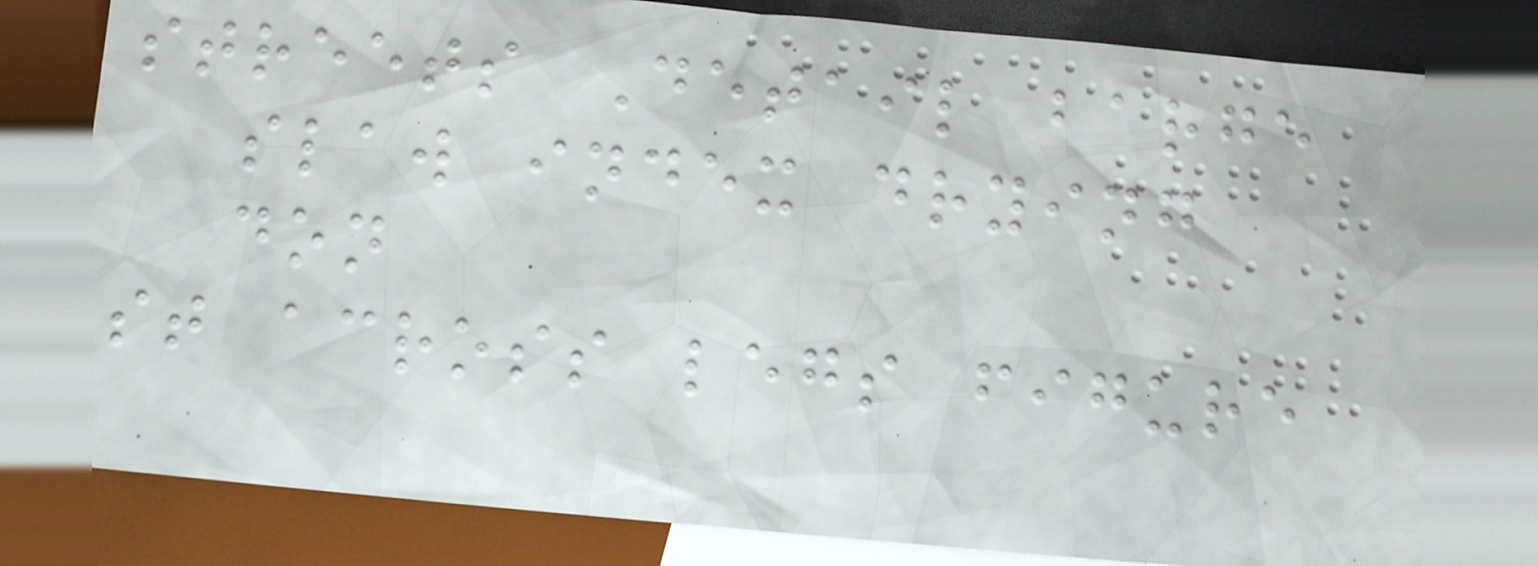streets Detail barge
slaw index drying
don
st across legs figure
